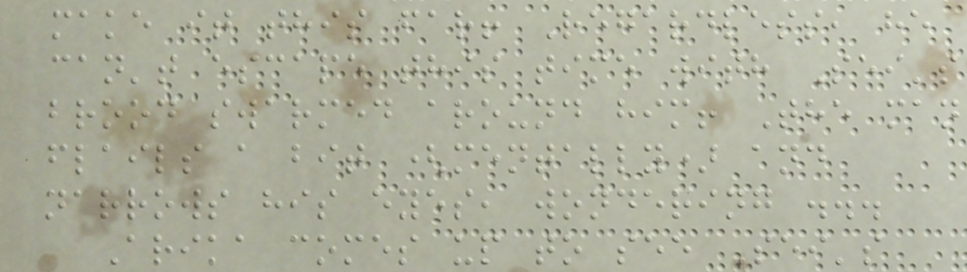make it this far! Regardless, he
can't escape this time with Sei's
brood swarmed around him! The man
flails a bit (mentally) and
narrows his eyes, wondering ...
Arika comes up to see Sei's
